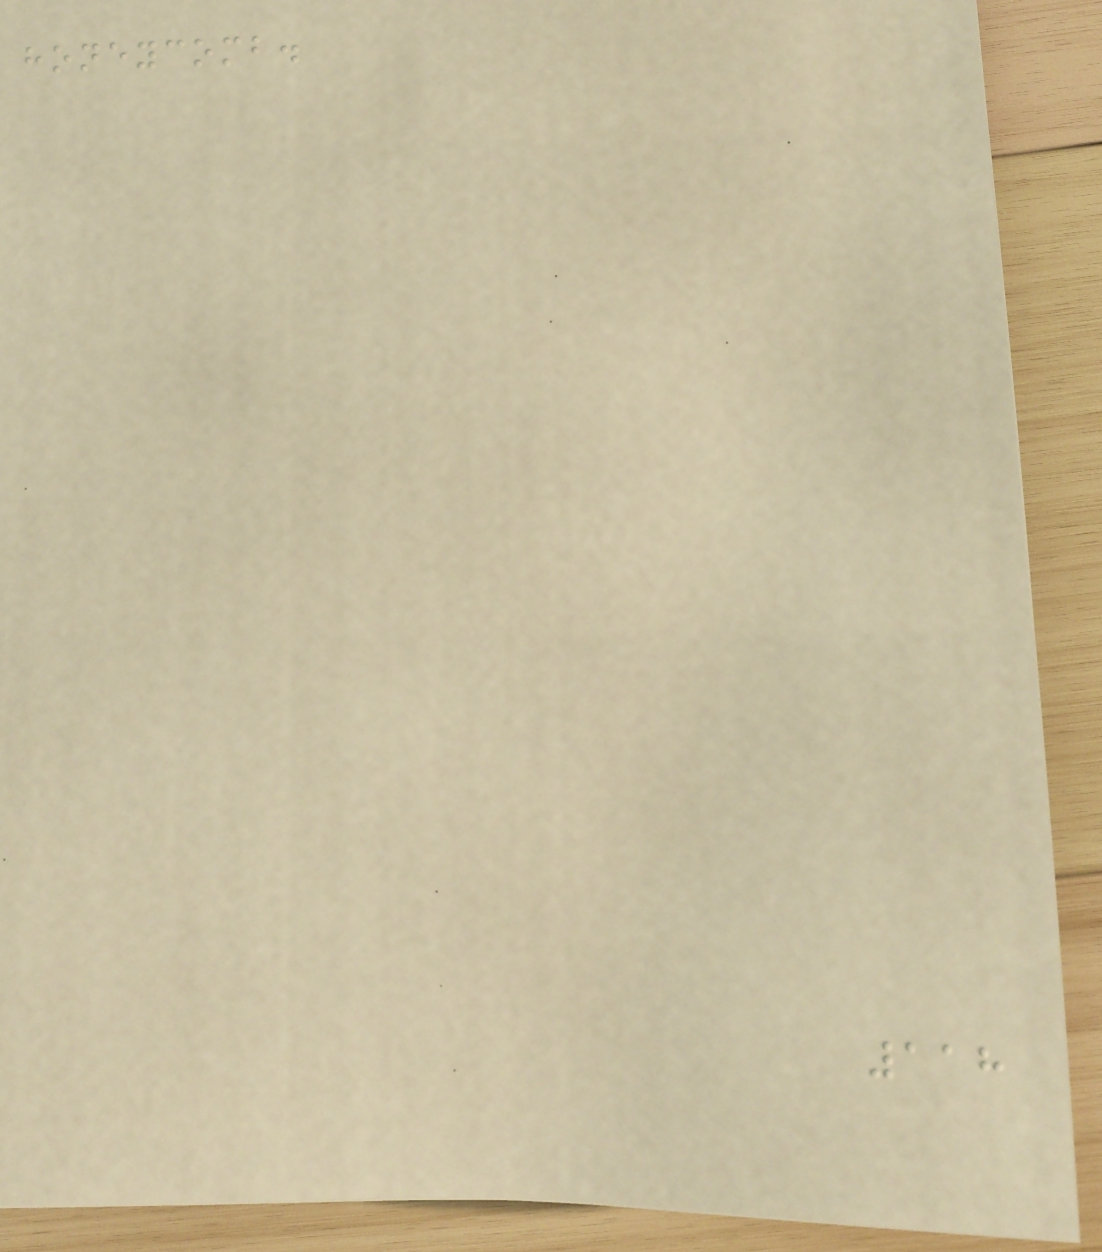honeycomb.
118
